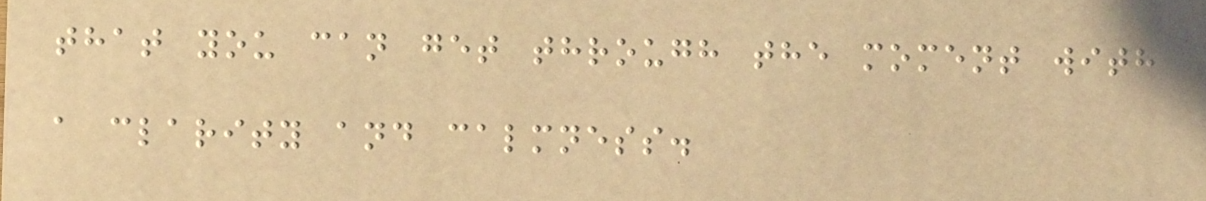that you can get through the moment with
a clarity and calmness.
